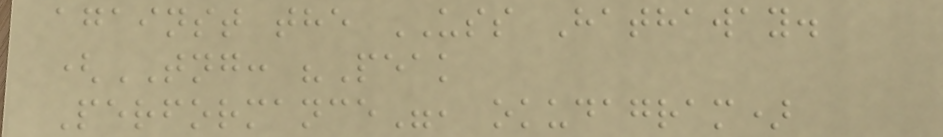against the USS Hathaway.
(TNG: "Peak
Performance", okudagram)
